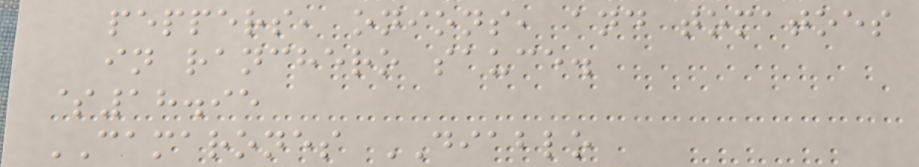peppers, onions, and tomatoes
in ranchero sauce.
$18.95
CAMARONES DIABLO
